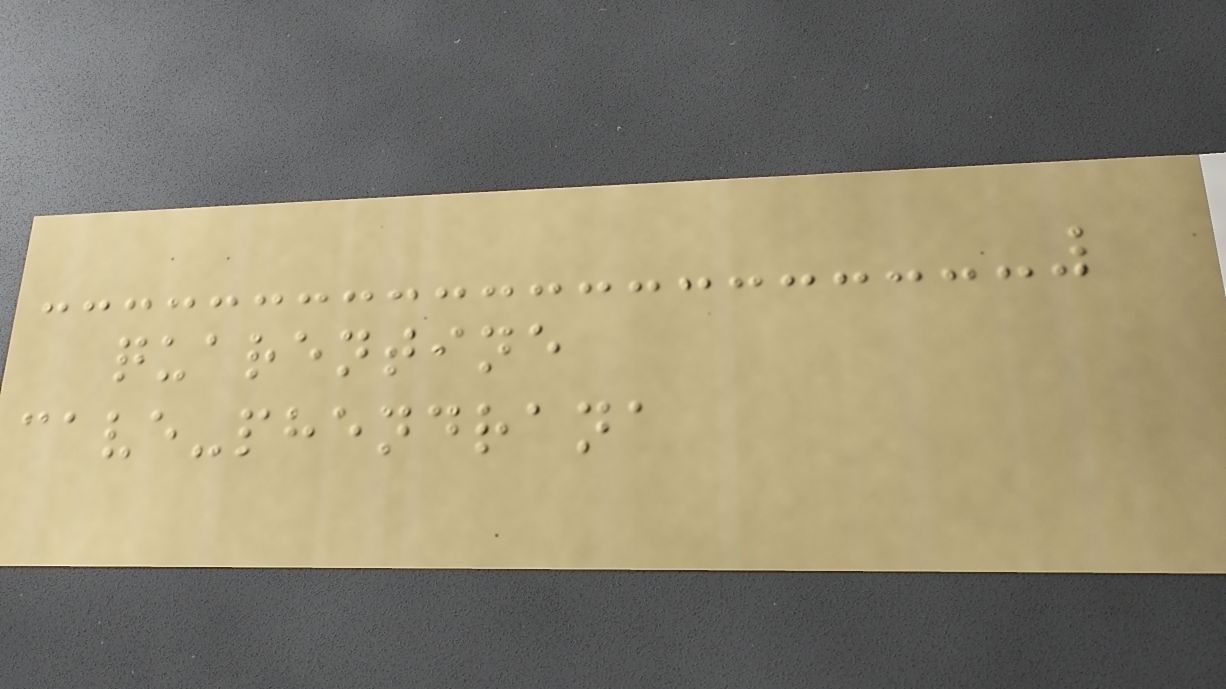quarentine
cave-phendrana
